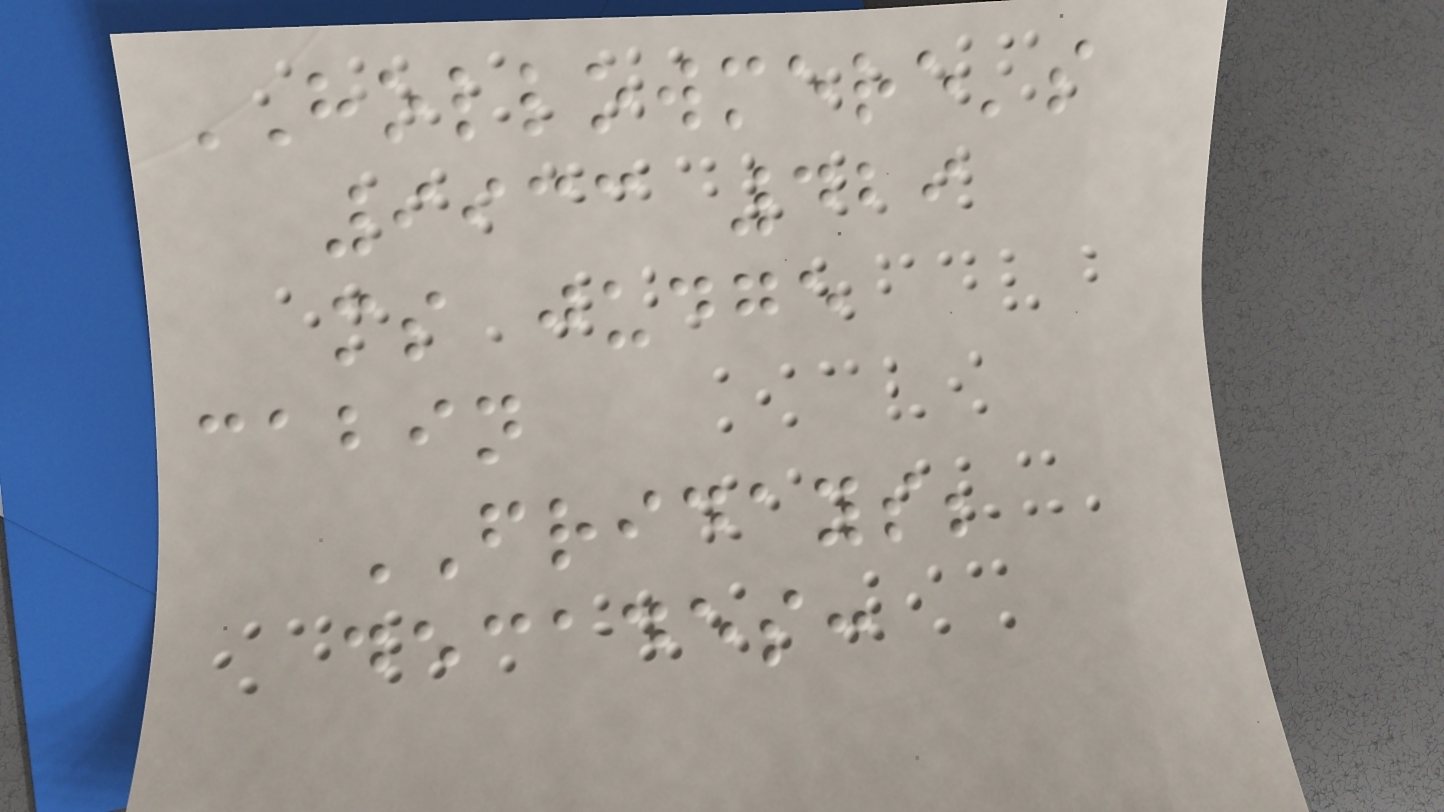HOLLOWMERE's
9933 429
ms judge
cabin
FRIDAYS;
decades:
